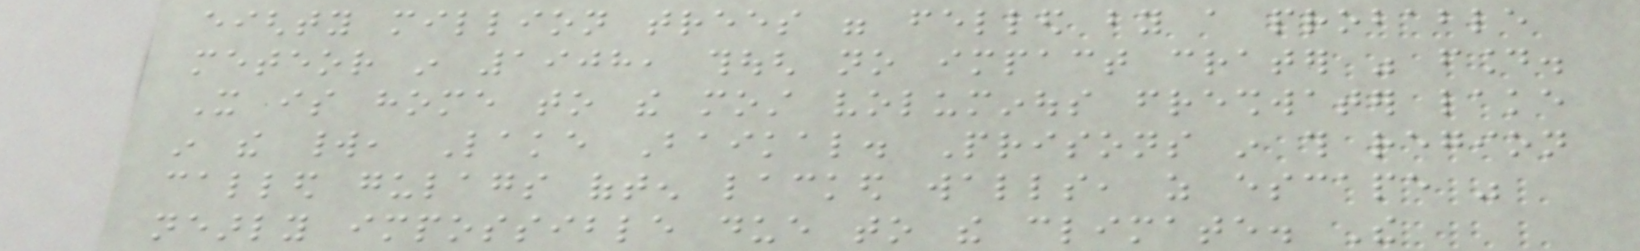eighty million trees were felled by a probable
meteor in 1908, though no impact crater was found.
It is home to the most voluminous freshwater lake
in the world, Lake Baikal. Prisons in this region
called gulags often lacked walls, as escape was
nearly impossible due to the climate. The
